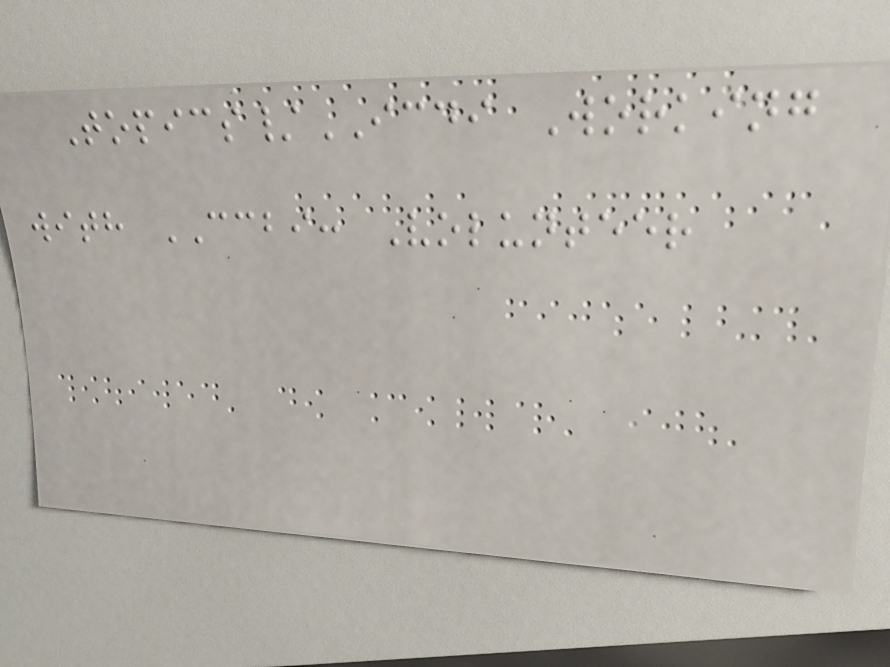Topics/ICDI Working
with CCBI: Volunteer
